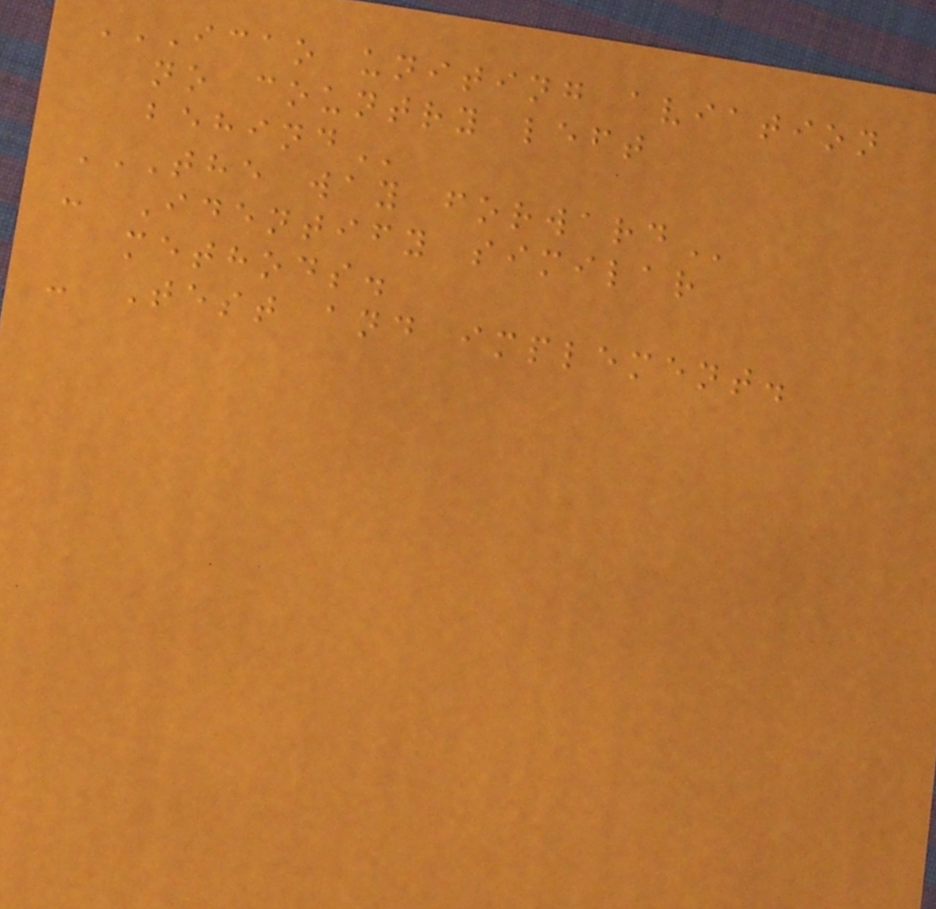ICAO UNITING AVIATION
NO COUNTRY LEFT
BEHIND
THE WAY FORWARD
- Identify similar
methods.
- Test and implement.
